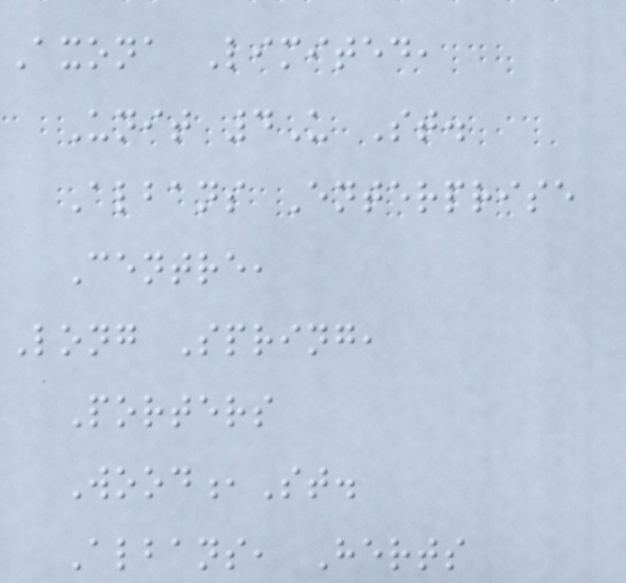Axona Limited,
Unit 4U St.
Albans Enterprise
Centre,
Long Spring,
Porters
Wood,St.
Albans, Herts
